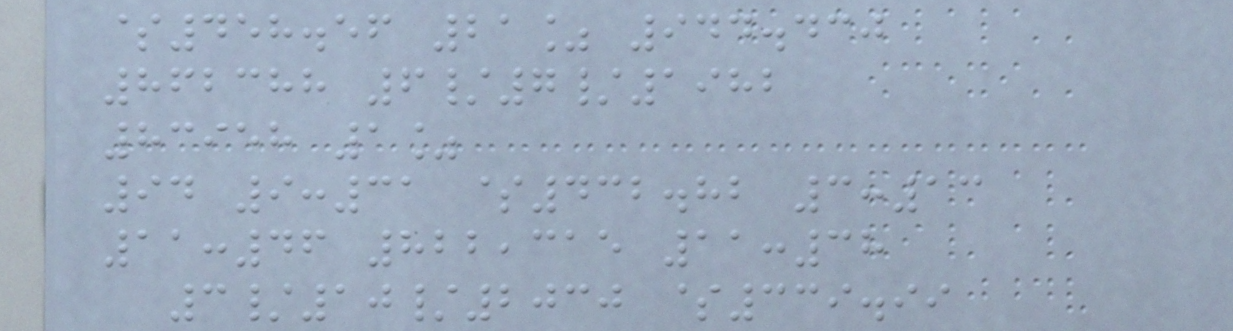$458.56 21% 944.430
862388 6/7/1982
83958 1%
94 9:31 $432.82 3:13
11:46 822,315 11:38
3/10/2030 $339.99
